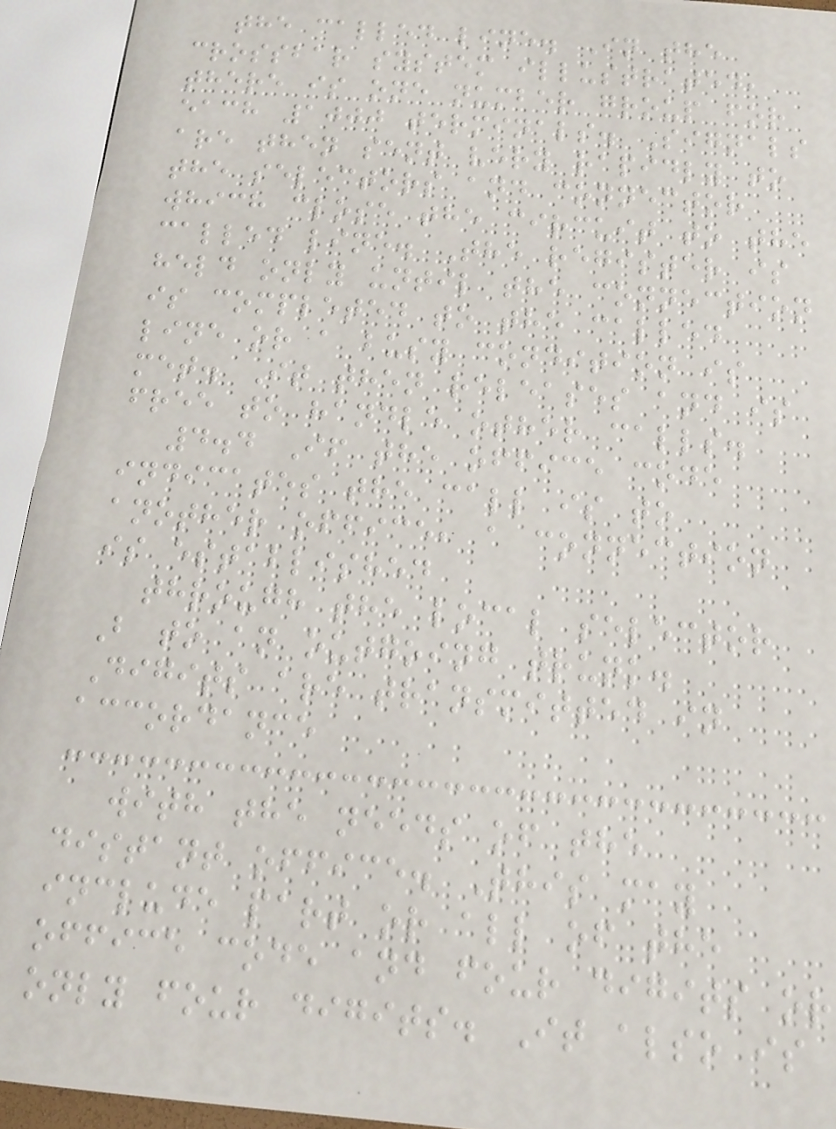the called line. In the
crossbar system illustrated,
there is one number group for
each 1000 terminals. Signals
are then sent very rapidly to
the selectors and connector
which close the circuit to the
called line. The register is
held only until the connection
is completed to the called
line or a busy condition is
met. It then releases and is
free to handle other calls.
4.4 If the office code
indicates the call is to
another office, a connection
is established
through the local selector
B to an outgoing trunk.
Digits are transmitted in
accordance
with the needs of the
distant office. This may
include part or all of the
office code and four digits or
only four digits. It also is
